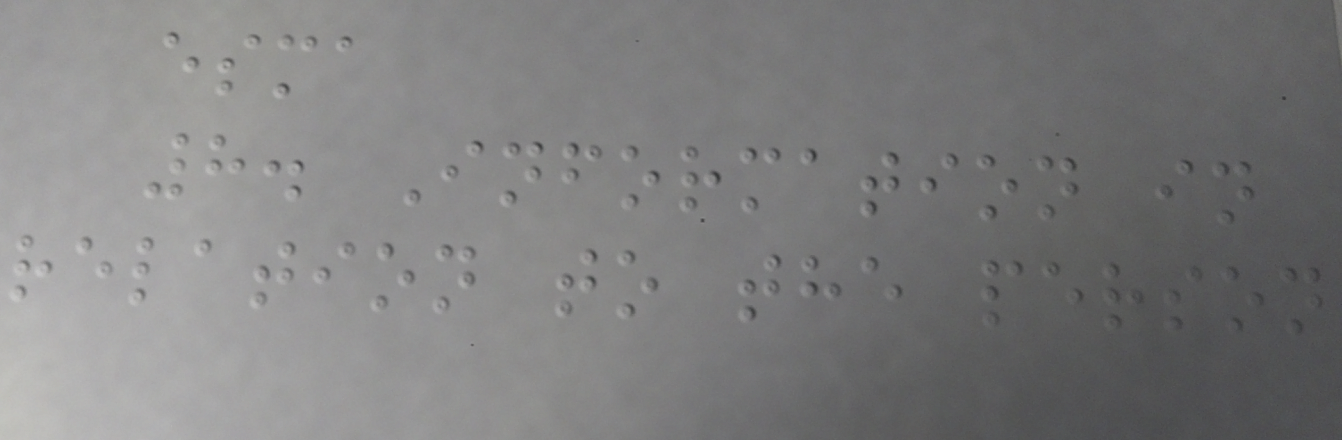esma
8. Information in
relation to the person
